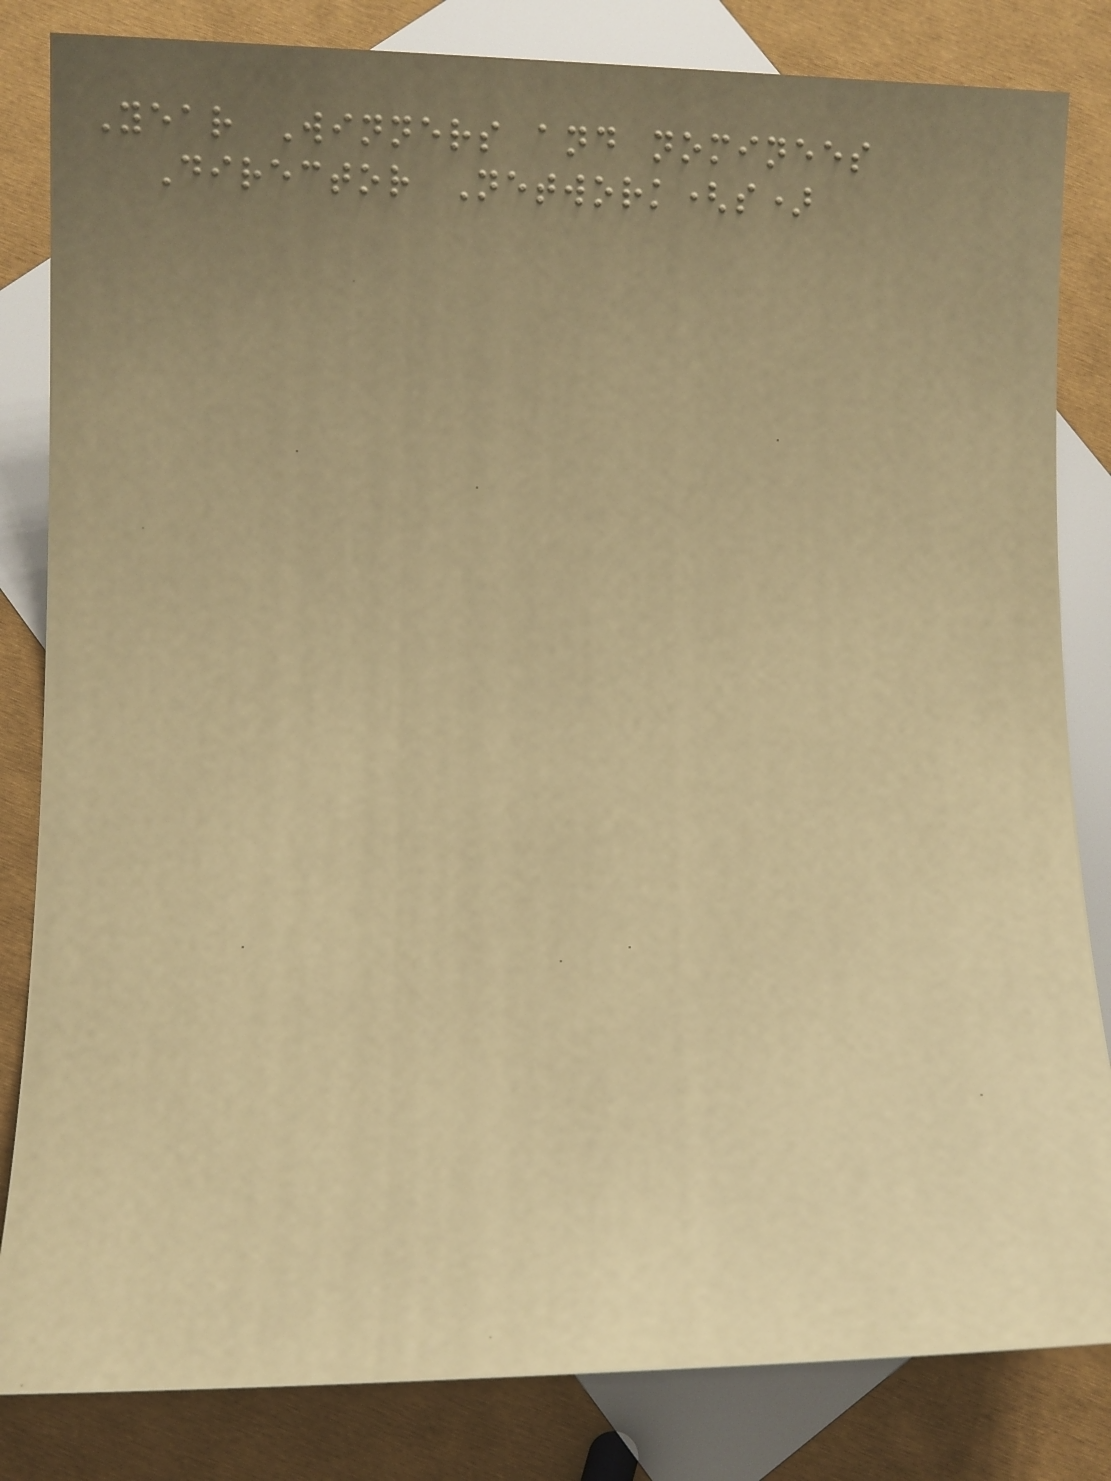Year Winners and nominees
Director Network(s)
